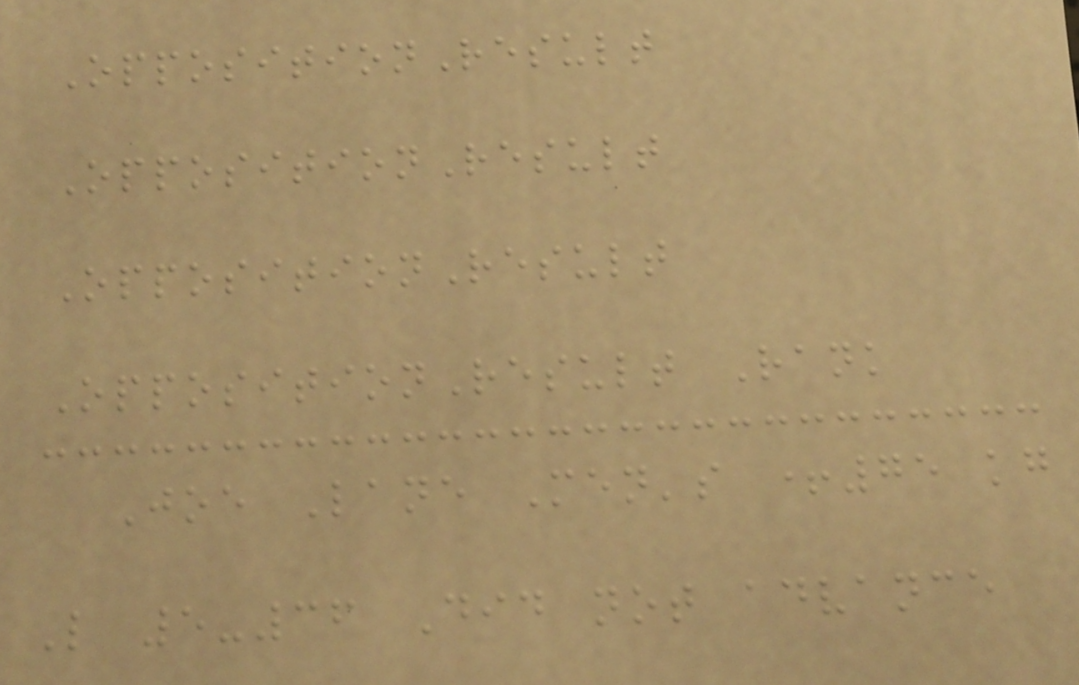OppositionResult
OppositionResult
OppositionResult
OppositionResult Rank
Joe Lane Men's +75 kg
L 5-36 Did not advance
